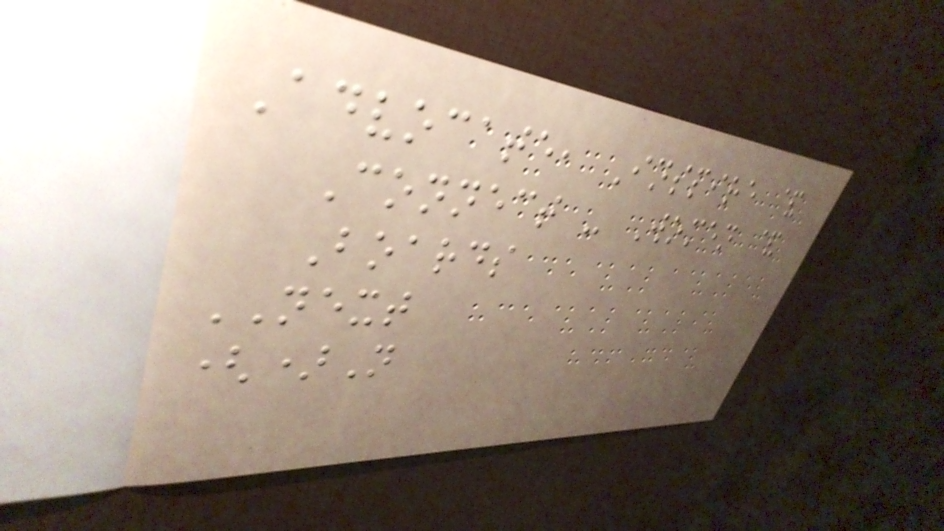Advocate, Inspire &
Connect - Women &
Boards
NEXT
()N
